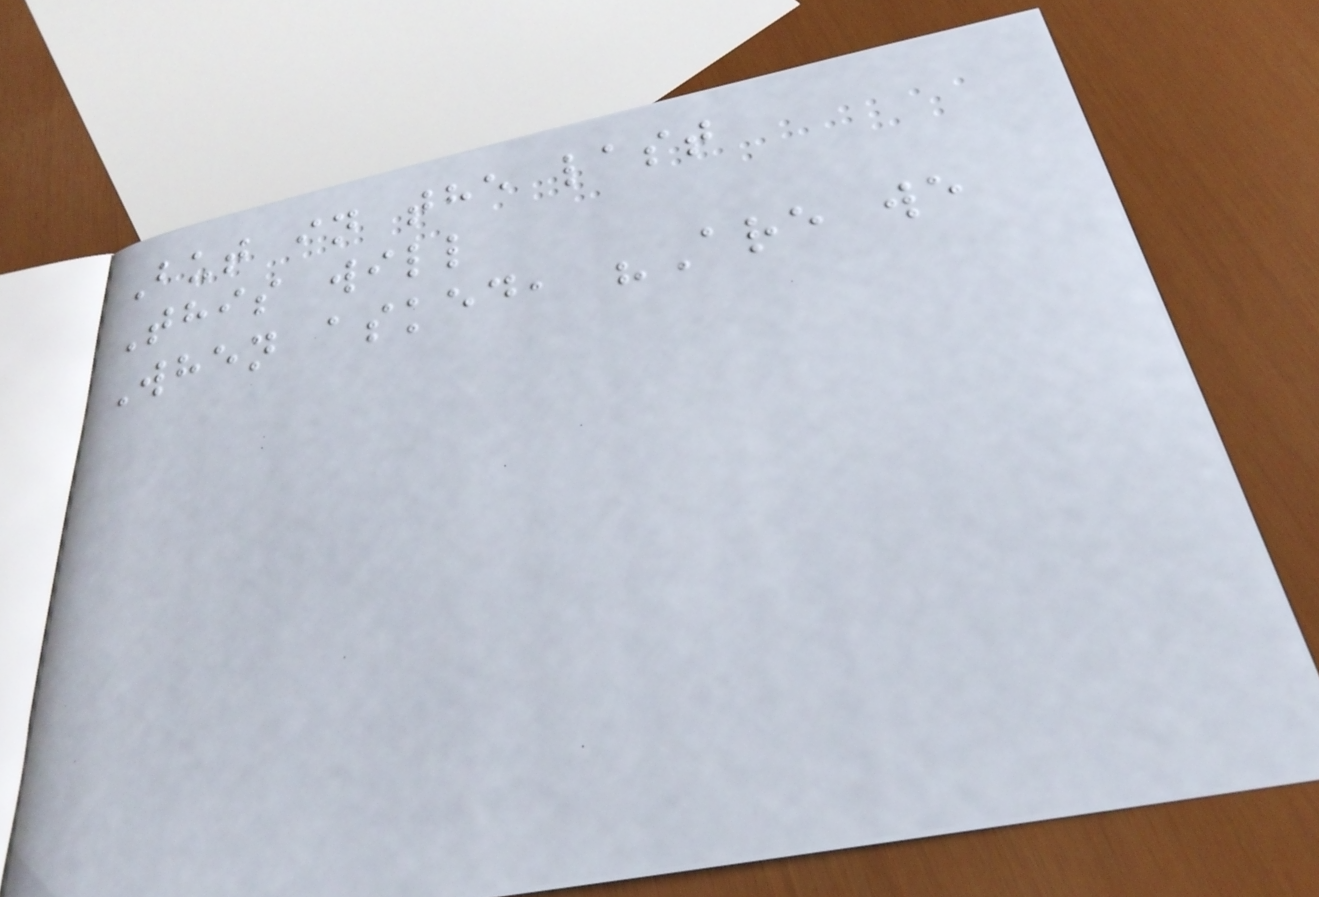But in the last
This will
When asked, "Are we
